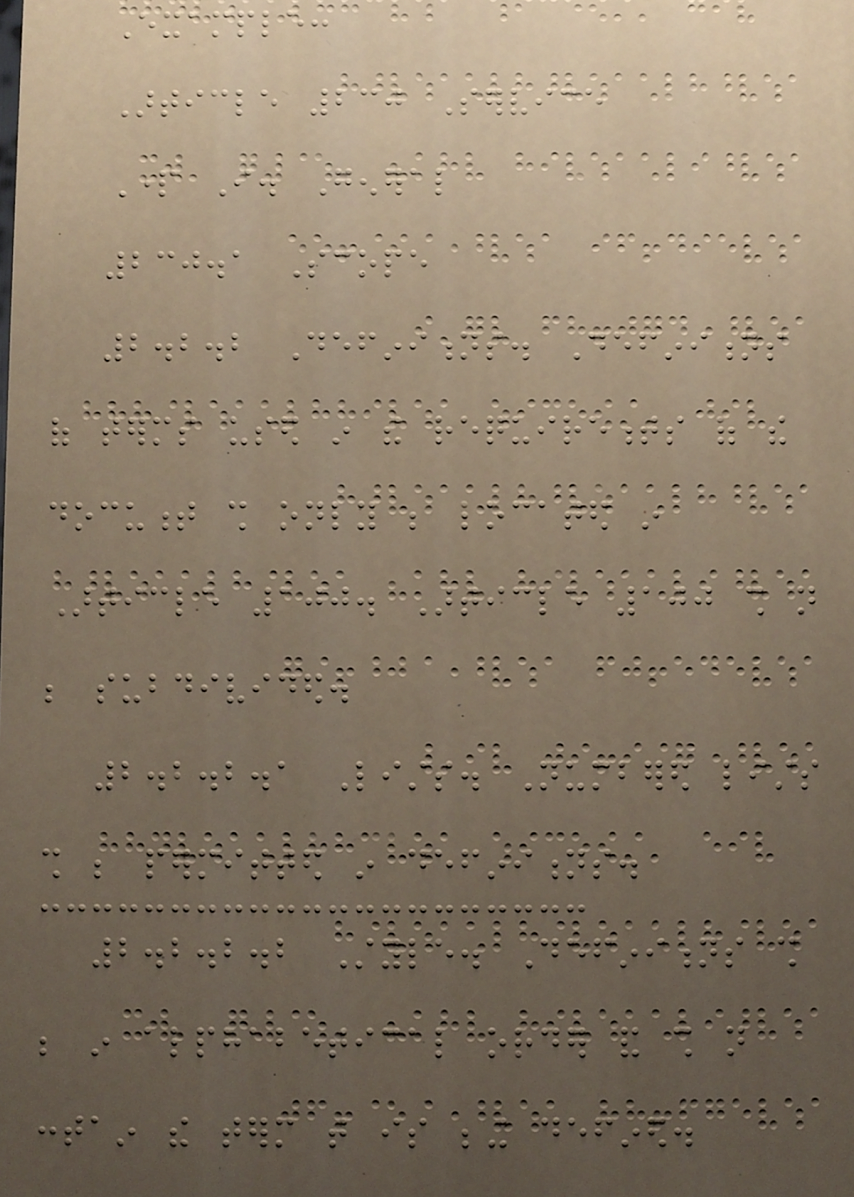Example:
Article 230 Service
Part I. General
230.1 Scope
2.2.2 Definitions. Definitions
of terms used in the requirements of the
document shall only be located in
Article 100. Article 100 shall not
be subdivided.
2.2.2.1 Lists. Numbered lists
shall be permitted in definitions.
2.2.2.2 Style. Definitions shall
be in alphabetical order and shall not
contain the term that is being defined.
